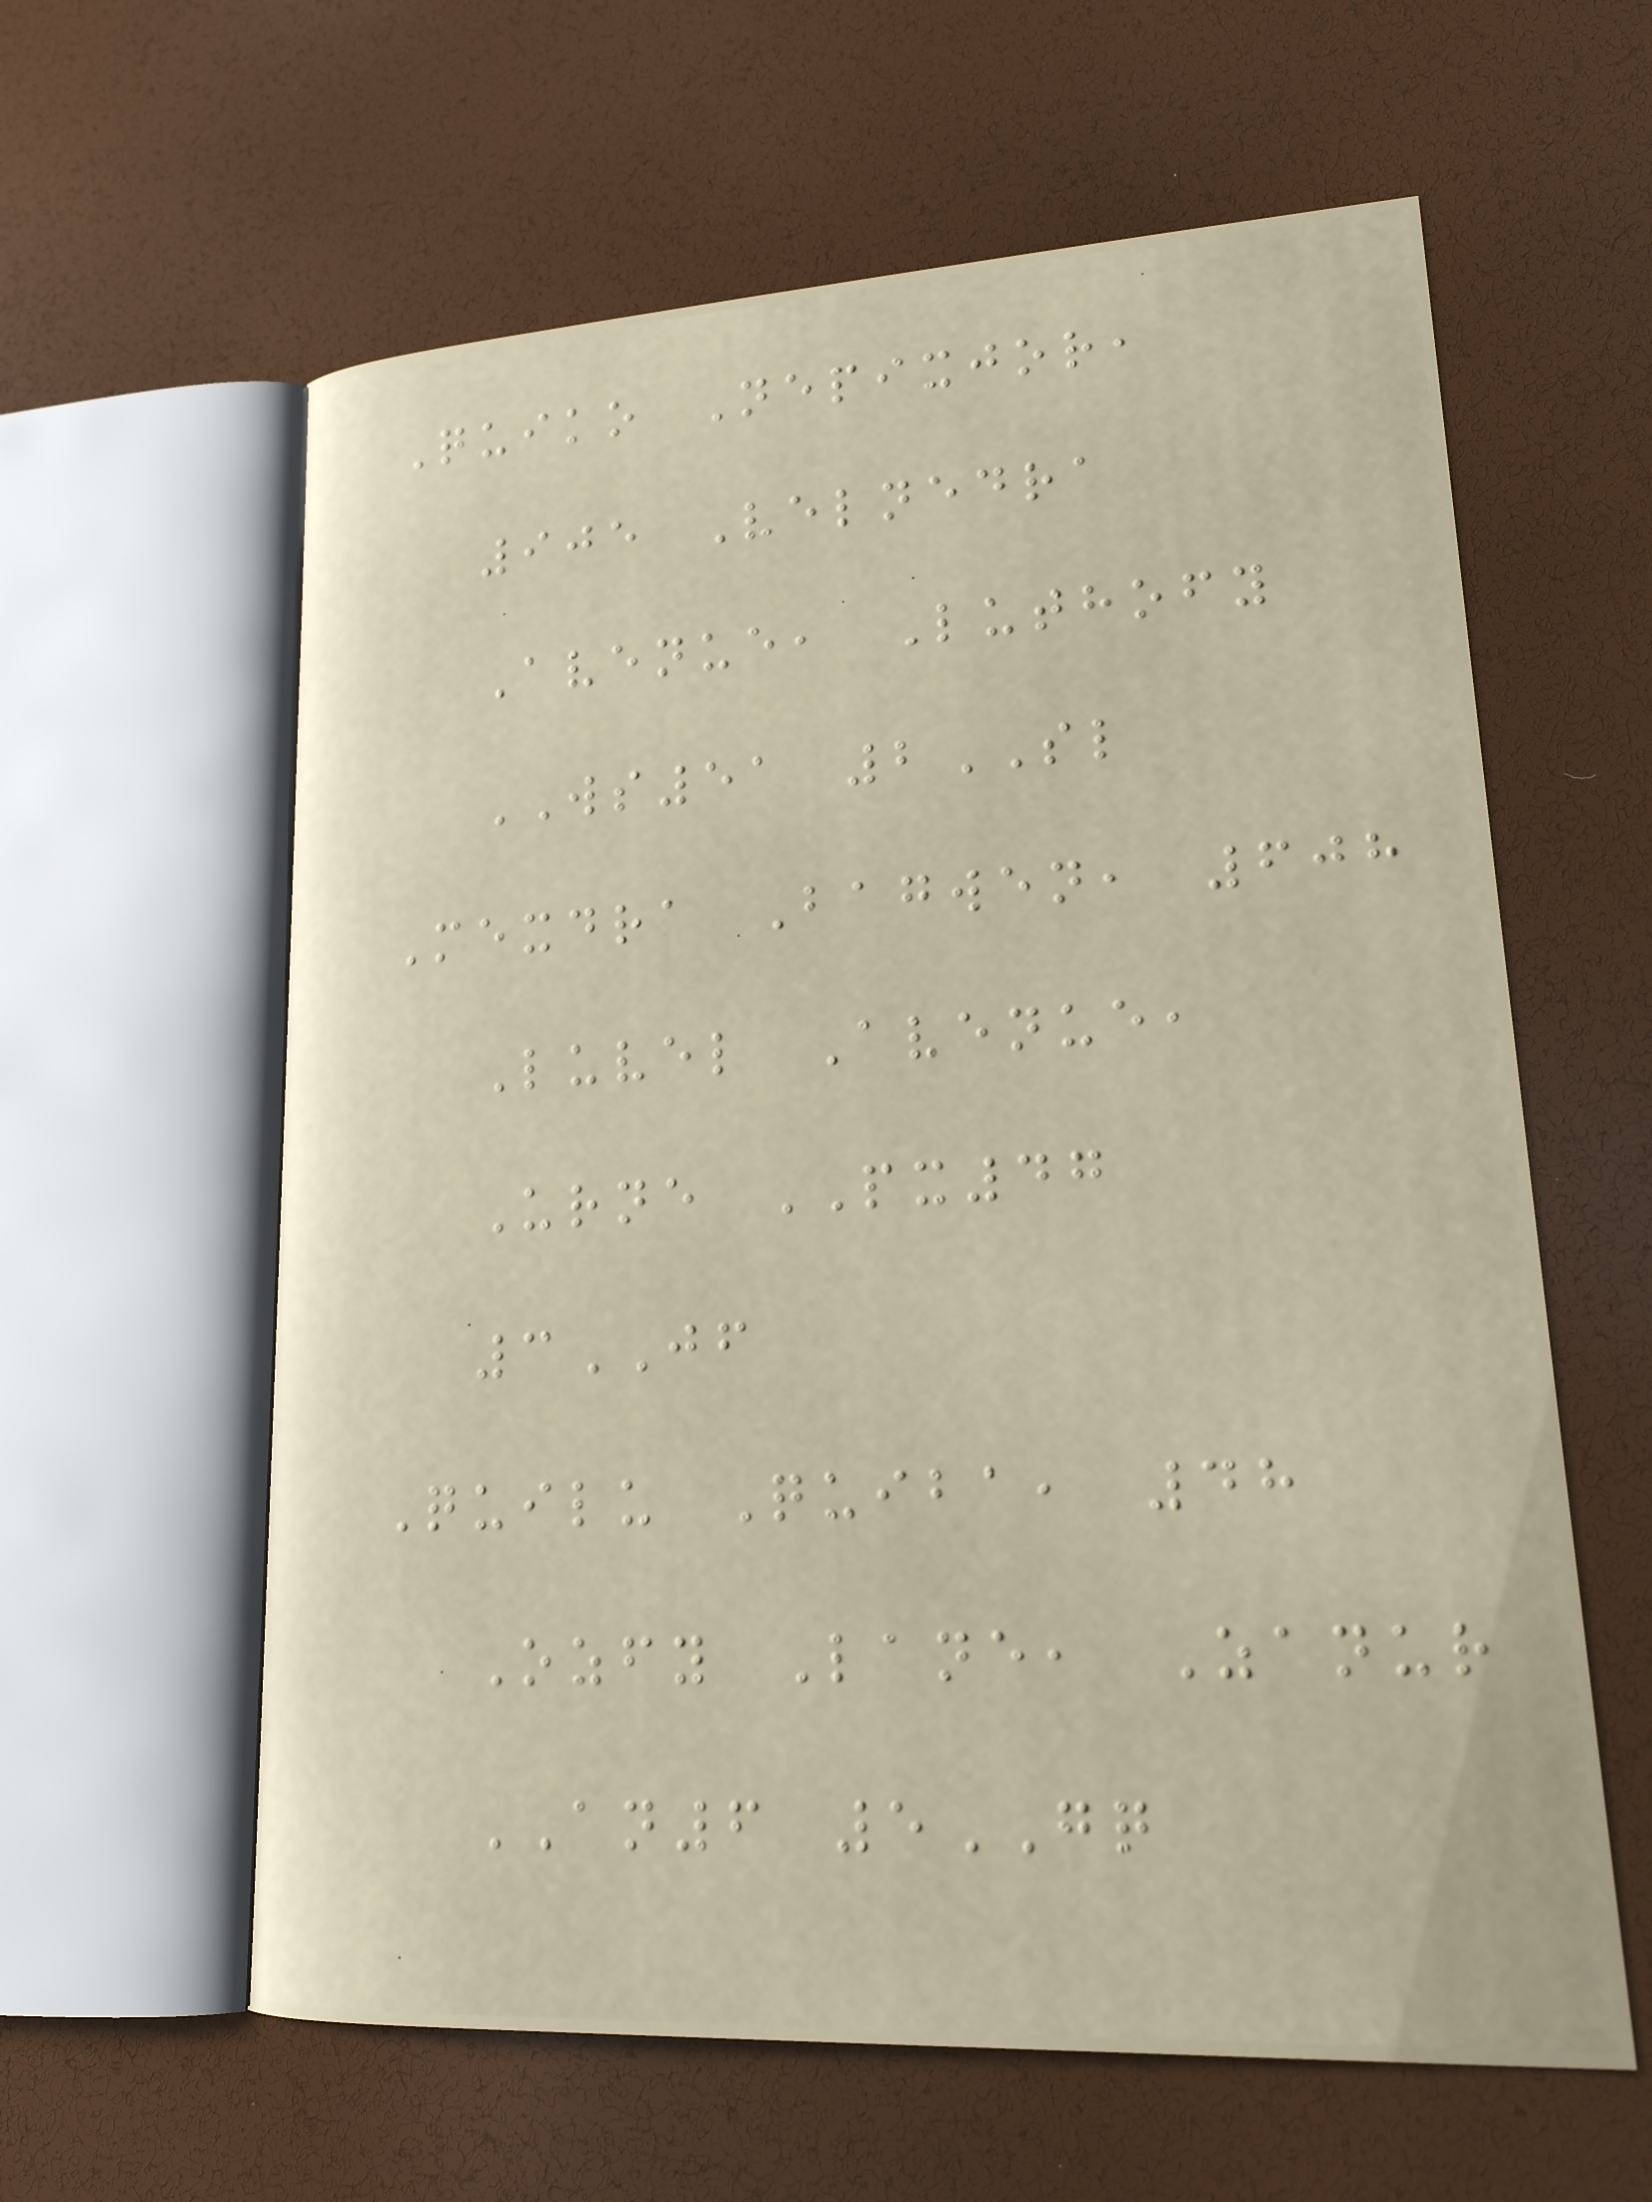Quiko Nepixjor,
905 Velnedra
Avenue, Luthofy
WS51 2SL
Mexdra Bagwen, 608
Luvel Avenue,
Urne PX47
3JF
Quilu Quiba, 48
Ozfy Lane, Zanur
AN6 5GQ
